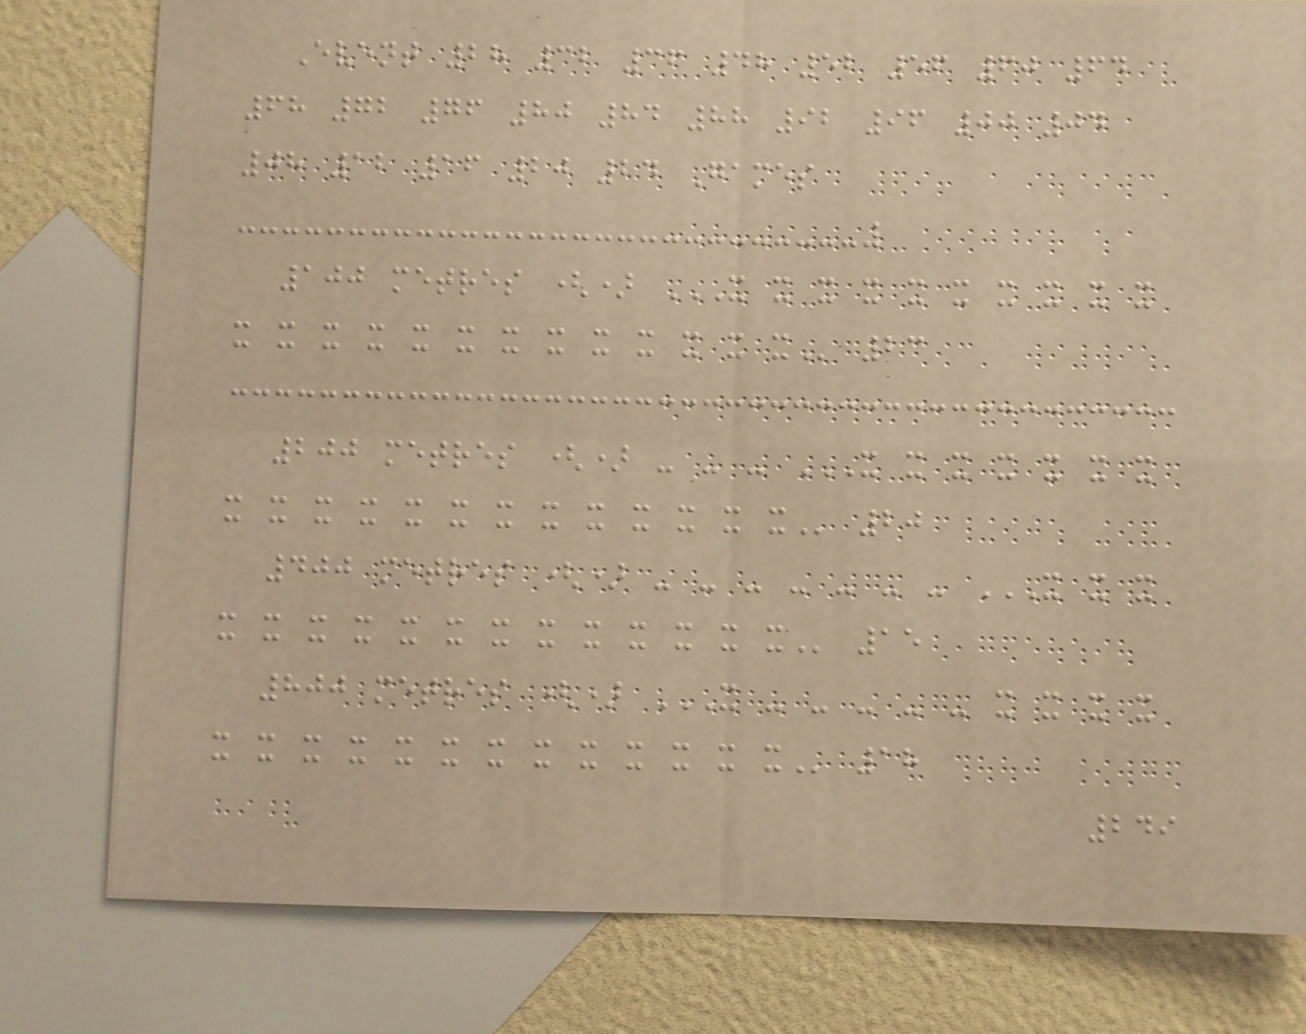Event 28 32 36 48 52 56 60 64
68 72 76 80 84 88 92 96 00 04
08 12 16 20 24 Games
100 metres () X X X X X X X X X X
X X X X X X X X X X X X X 23
200 metres () - - - X X X X X X X
X X X X X X X X X X X X X 20
400 metres () - - - - - - - X X X
X X X X X X X X X X X X X 15
800 metres () X - - - - - X X X X
X X X X X X X X X X X X X 18
249
